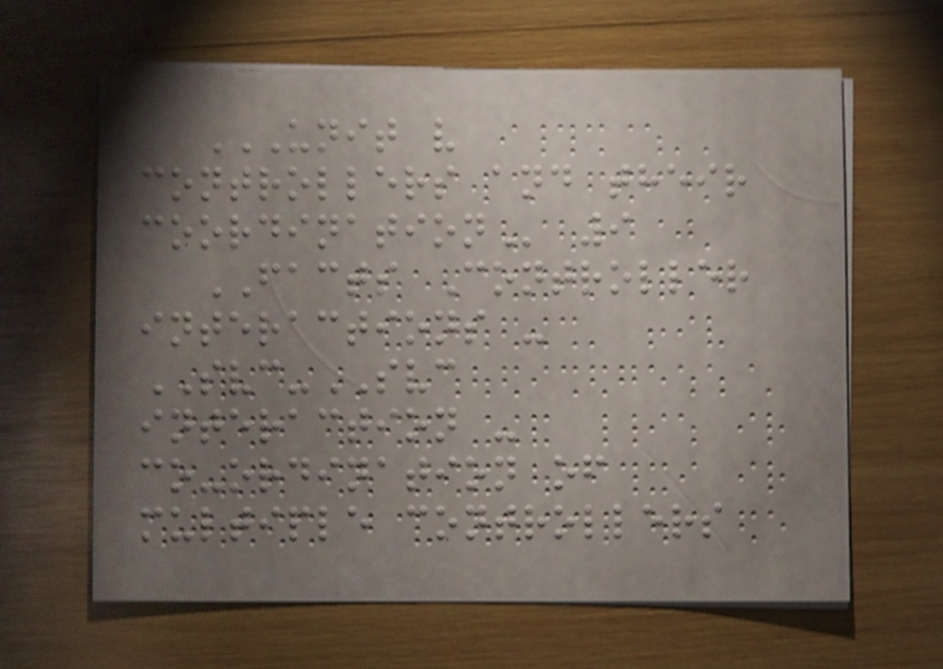UNIT V
CONTROLLERS AND THEIR
COORDINATION 9
FACTS Controller
interactions -
SVC-SVC
interaction -
co-ordination of
multiple controllers
